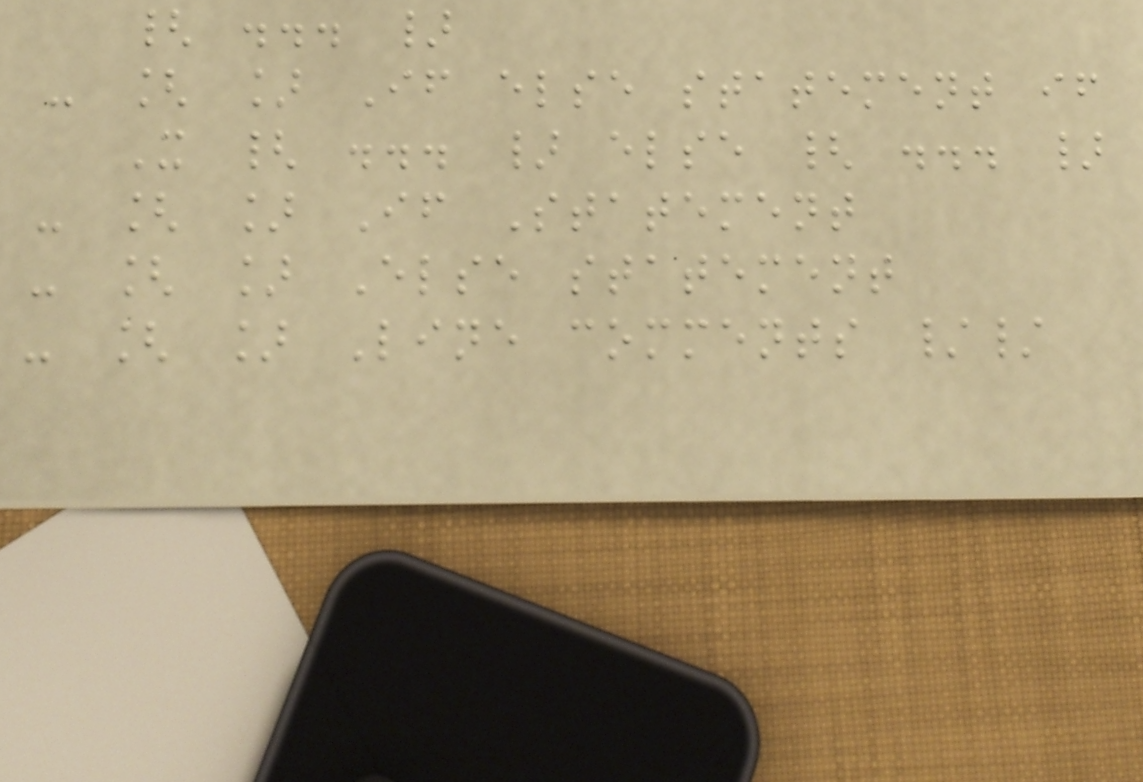{ ... }
- [ ] If else statement if
X { ... } else { ... }
- [ ] If Statement
- [ ] Else statement
- [ ] Line comments //
